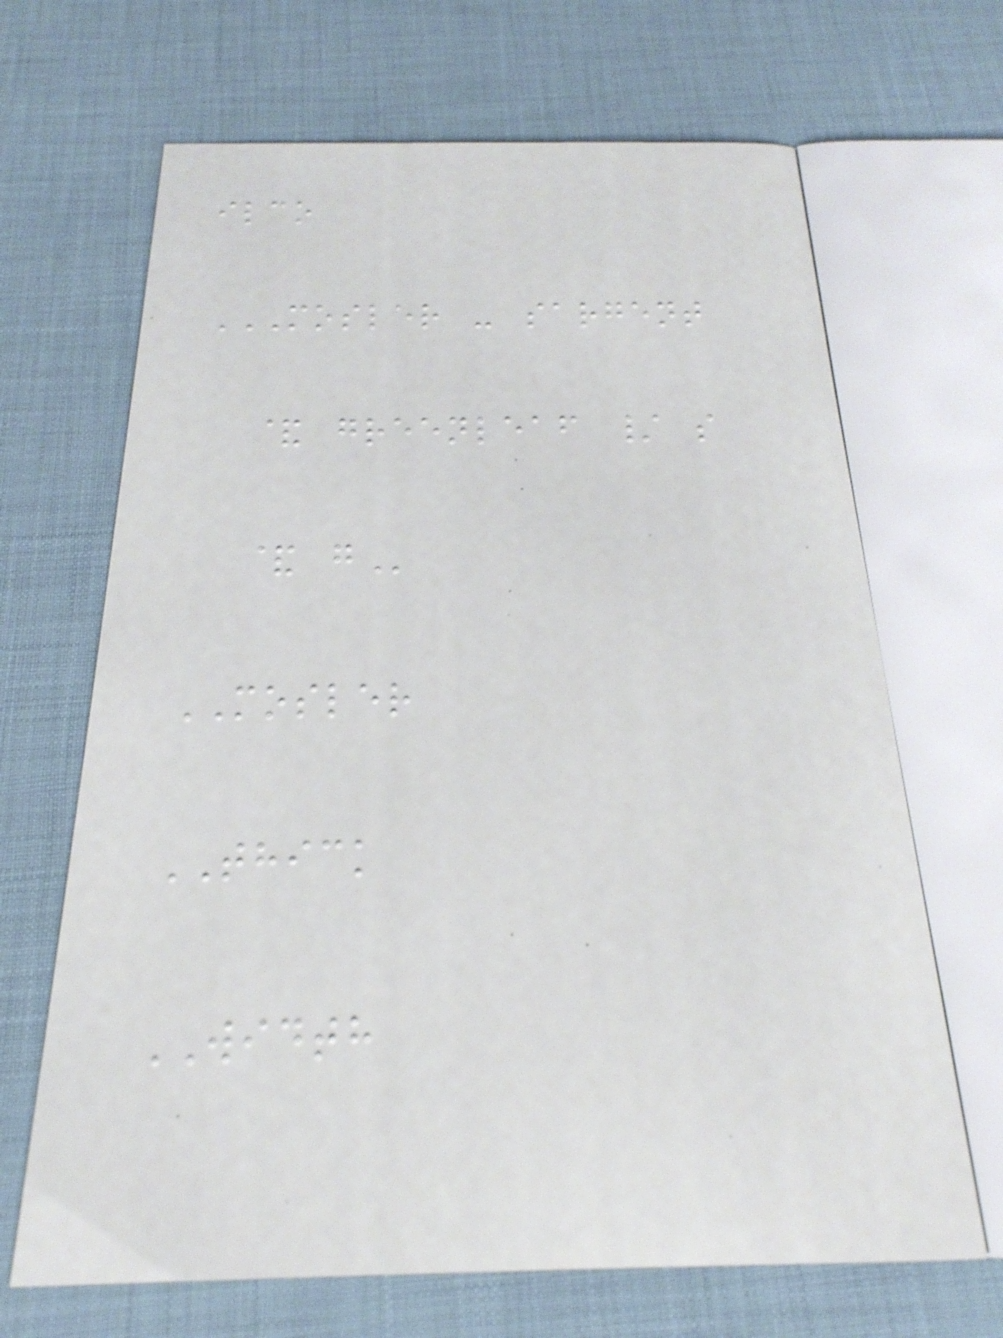ilco
MOSLER - SARGENT
& GREENLEAF / S
& G
MOSLER
THICK
WIDTH
